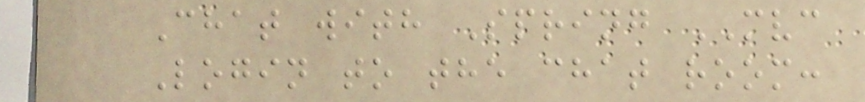Chat with Spring MVC
Login to the chat room:
